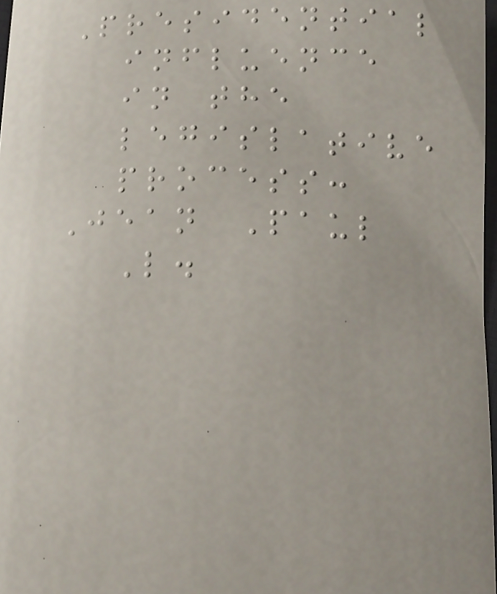Presidential
influence
in the
legislative
process:
Jean Paul
L.
